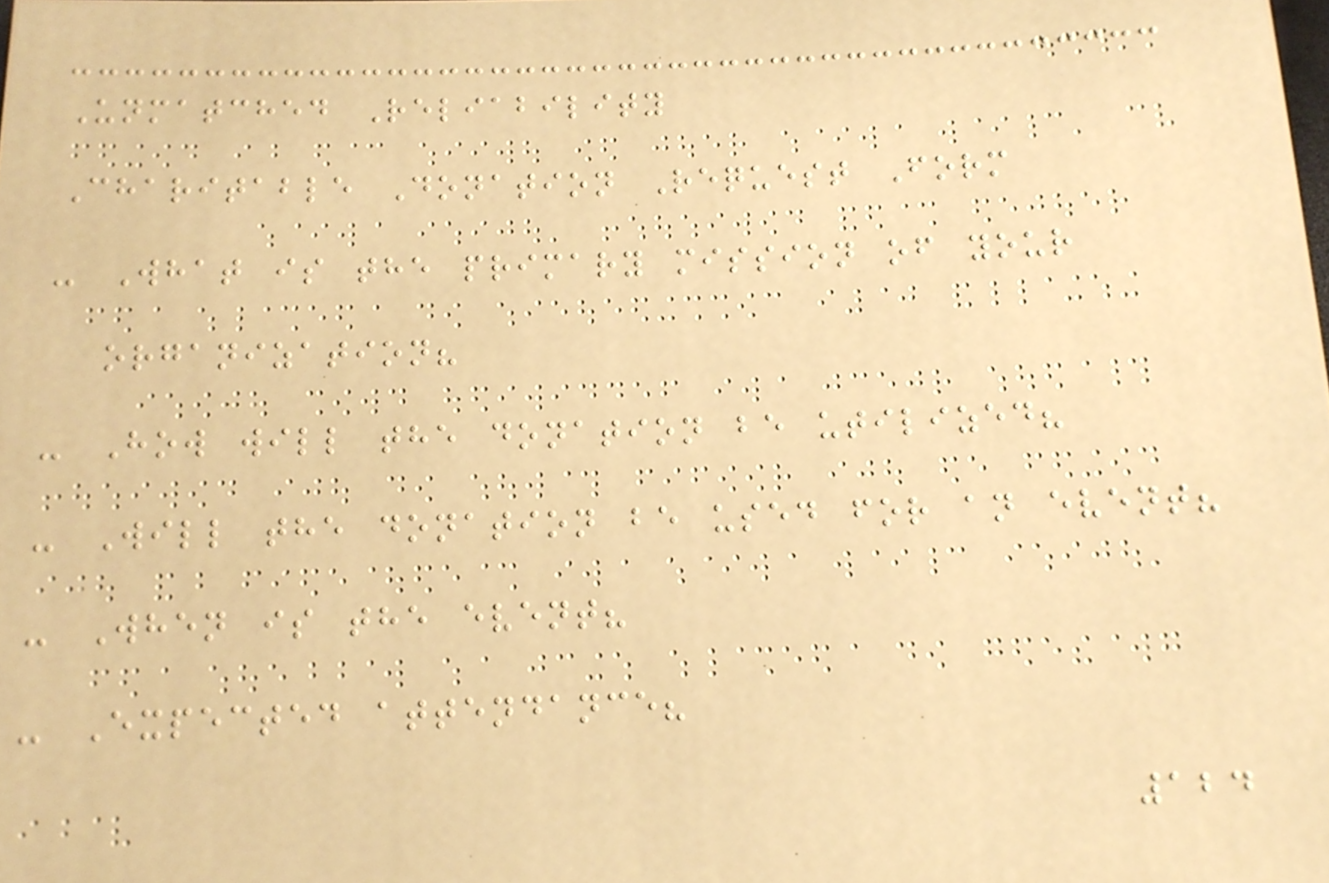Unmatched Reliability
Charitable Donation Request Form
- What is the primary mission of your
organization?
- How will the donation be utilized?
- Will the donation be used for an event?
- When is the event?
- Expected attendance?
124
